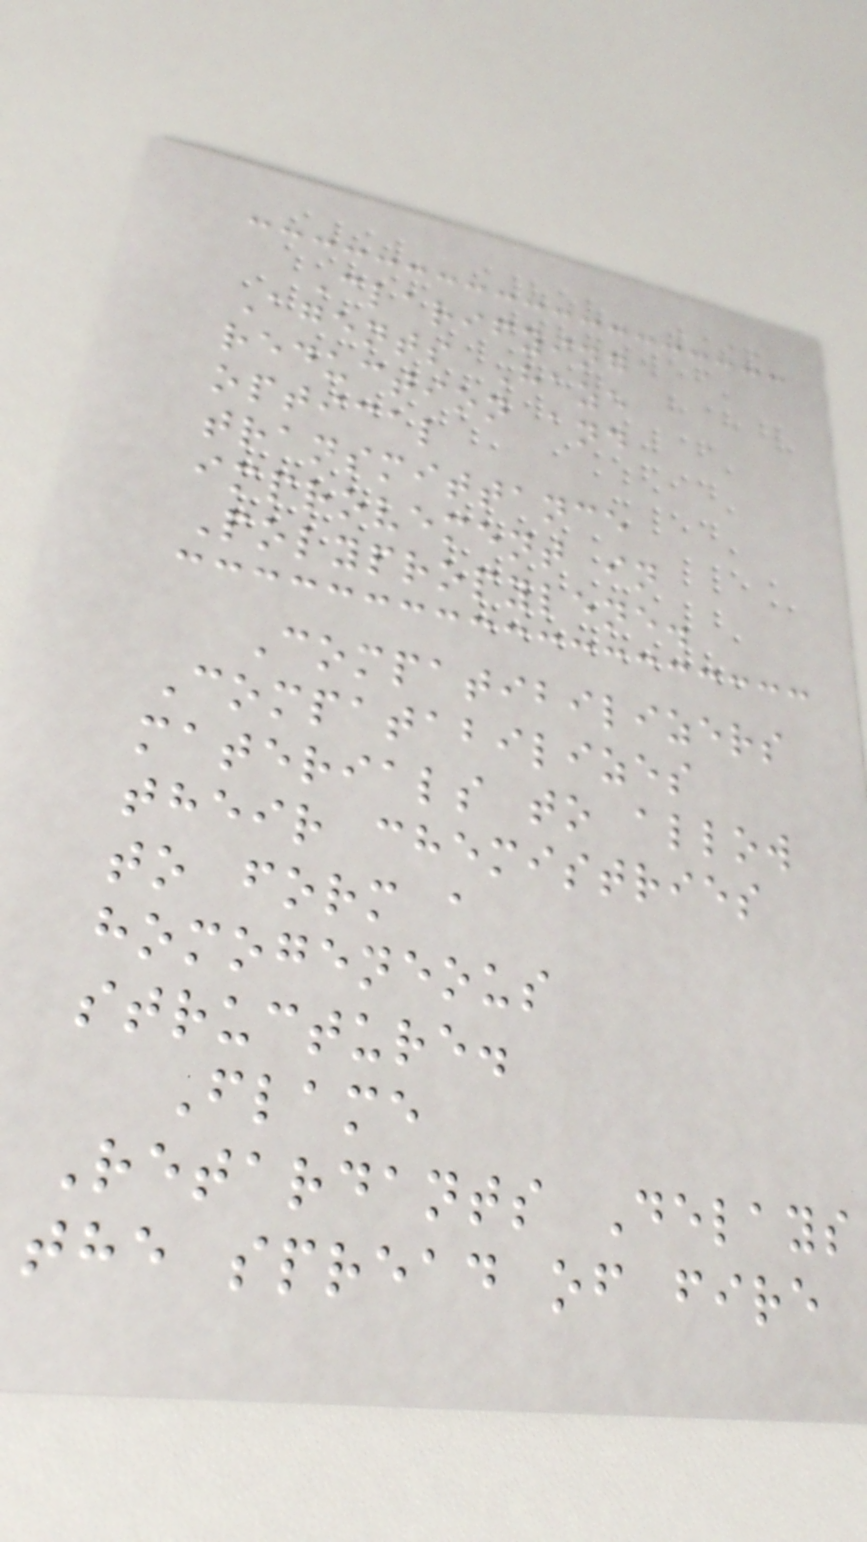Clarifying
Agents Haze
reduction and
optical
transmittance
improvement in
Polypropylene.
Compatibilizers
Compatabilizes
materials to allow
their chemistries
to form a
homogeneous
structure.
Flame
Retardants Delays
the spread of fire
